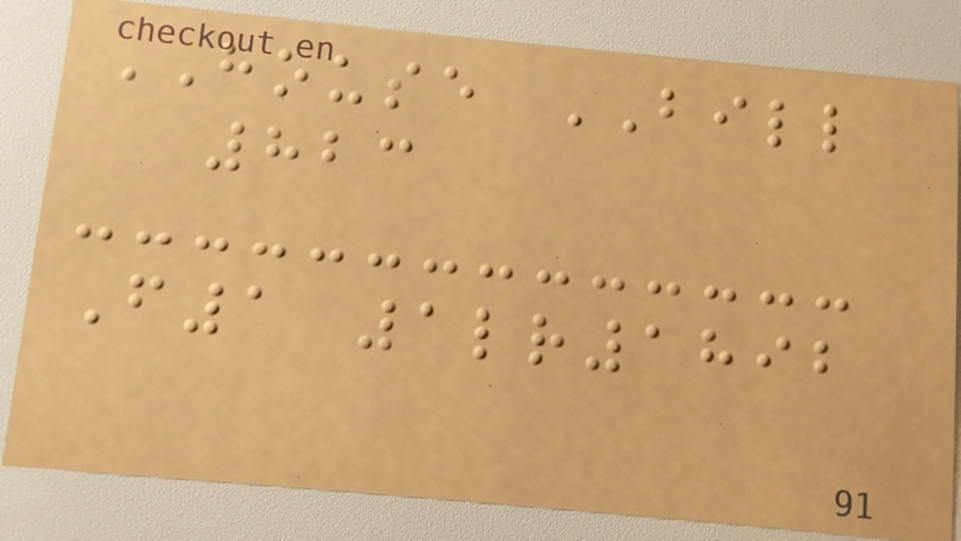HOUSE BILL
823
F1 1lr1892
